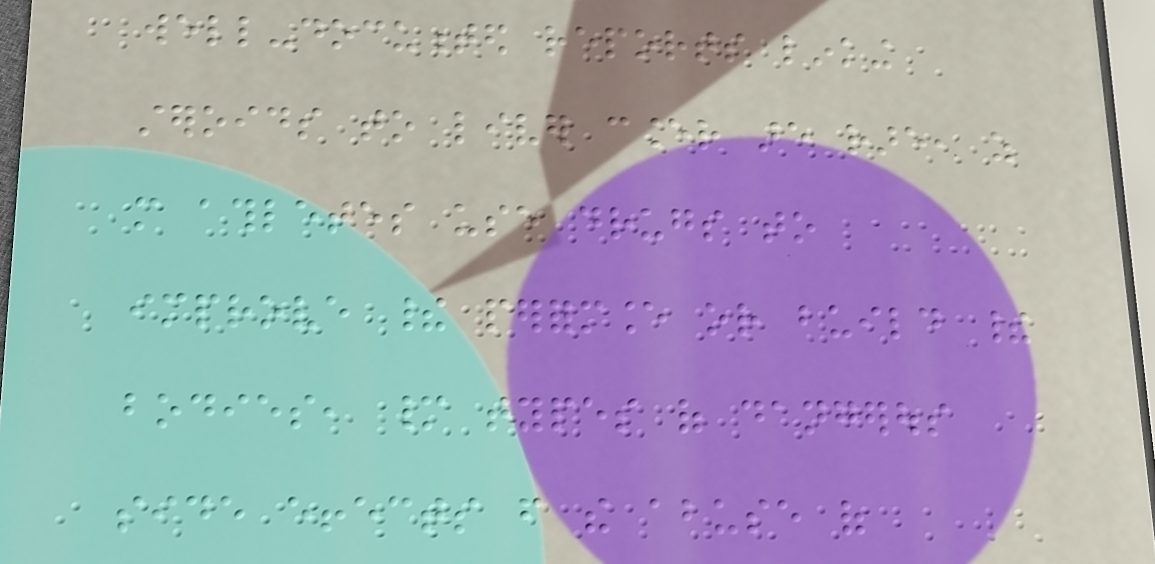well-documented reports linking
steroids to liver cancer are rare, as
more athletes use drugs to
improve their performance or build their
bodies, many types of dangerous
side effects from the abuse of
